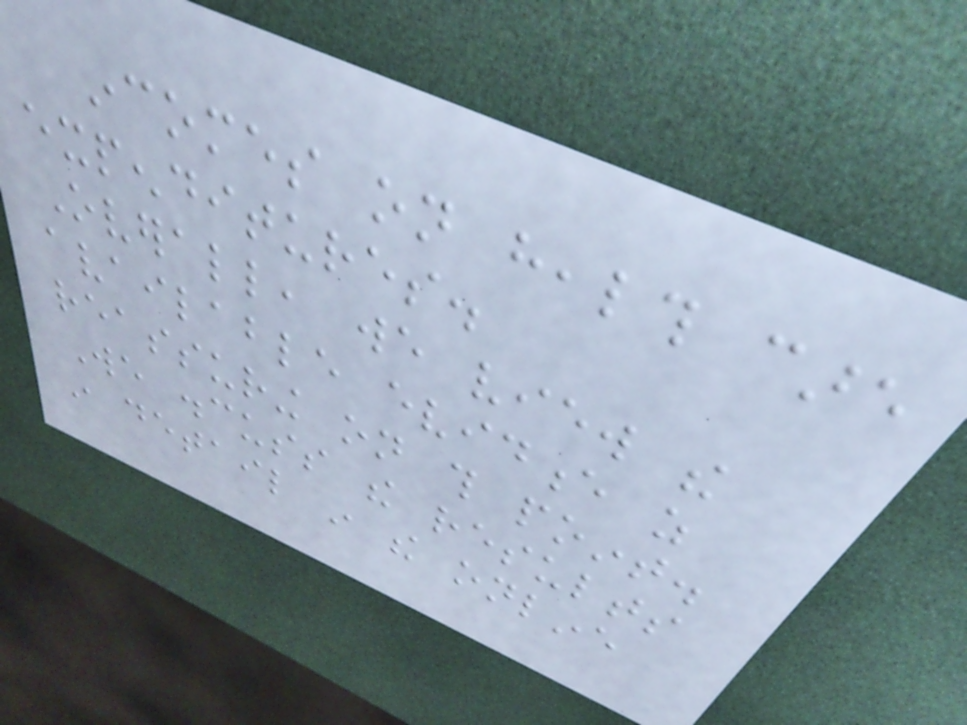incomes on health care
expenditures.
Overall, we view the
available evidence as
reassuring on this point.
We discuss the results
in detail in the online
